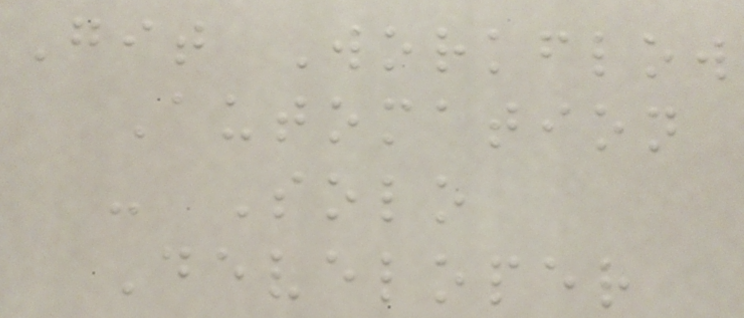Git Workflow
Automation
- Solo
Developer
